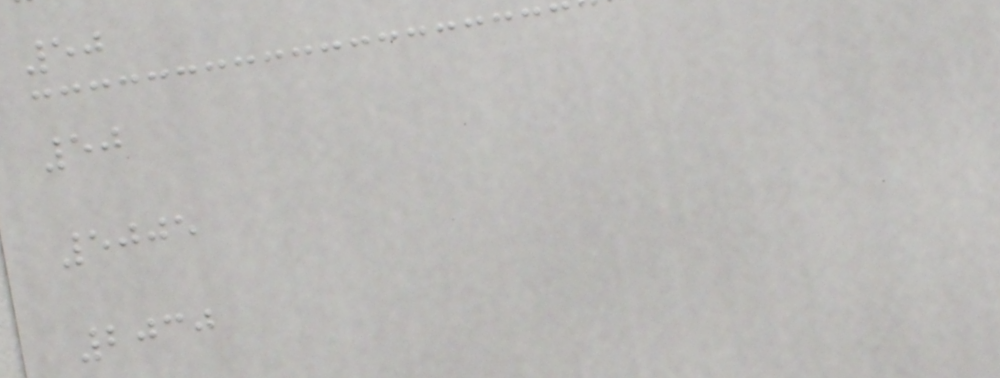50
50
5005
2030
